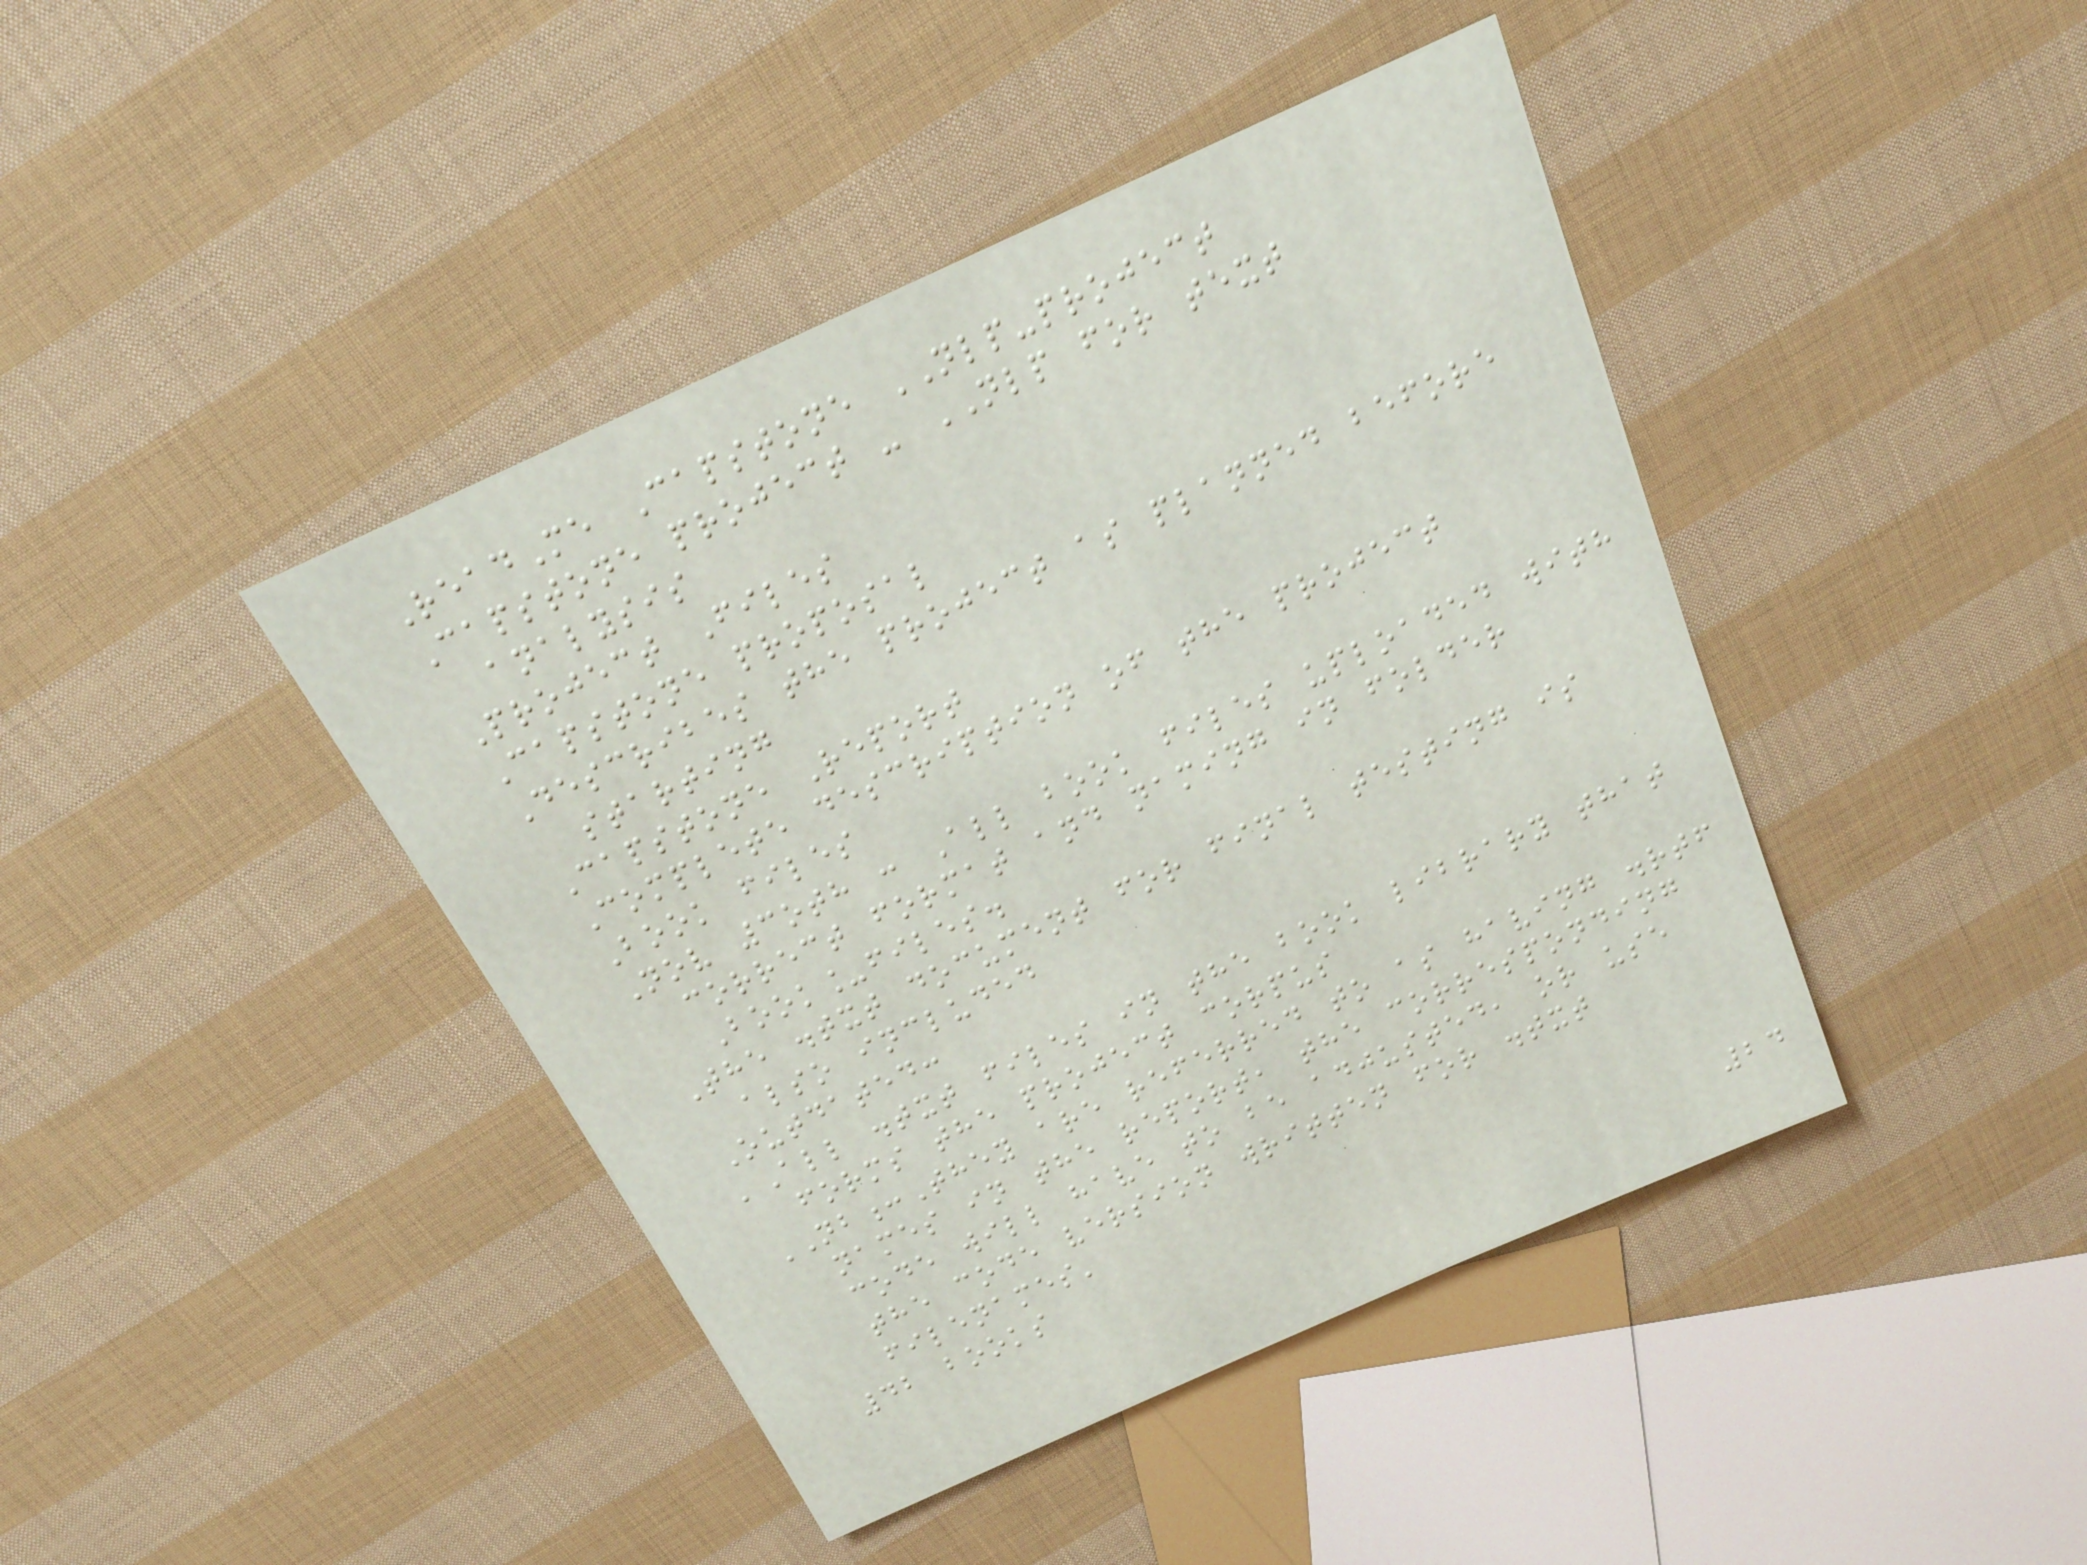ReadMe Capstone NLP-project
Capstone project - NLP for text
analysis
Project Files
Capstone proposal
Describes the project as planned before
starting
Capstone Report
Complete description of the project
Book files
Nov 3oth : All book files uploaded with
correct format and naming in folder
Book_files.
The .txt document for final testing is
also included
Outdated:
'All .txt files in the book library that
forms the project corpus
NB:They are referred to as having .rtf
names in the report, the corresponding
code will have to be adjusted, or use
the code version written for .txt
filenames'
42 books
24
